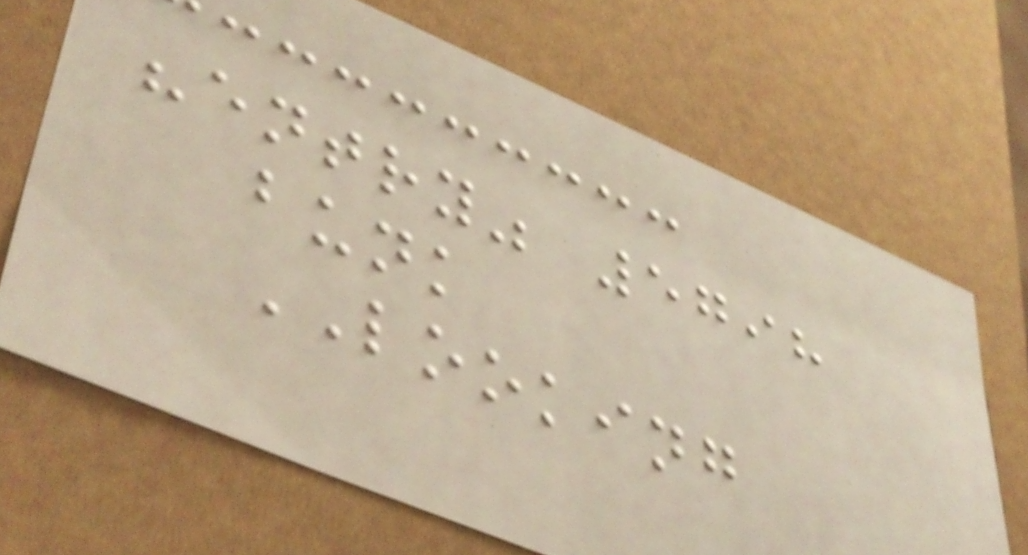"entry" 5798
bunk
LOOKING
